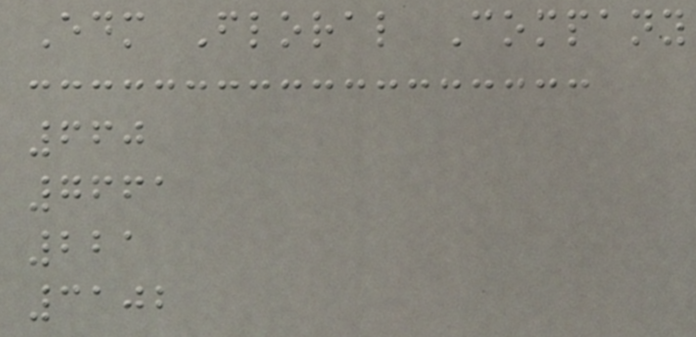Edm Floral Company
660
7661
221
3102
